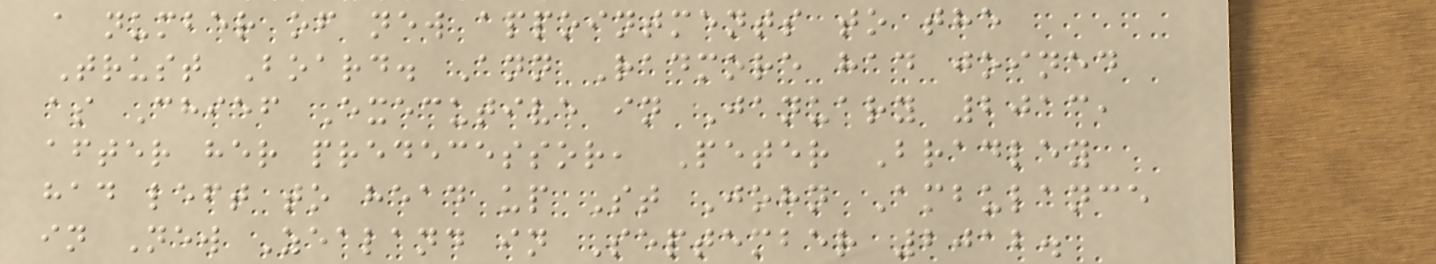a number of new appointments to the
Trust Board. Ann Radmore had joined
as Chief Executive in January 2013,
after her predecessor, Peter Bradley
had left to head up St John Ambulance
in New Zealand in September 2012.
